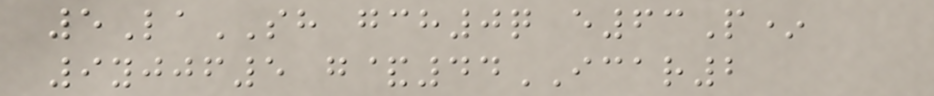5LaSH gch0q e63P*
9yjjf5 g&44ICAR2
